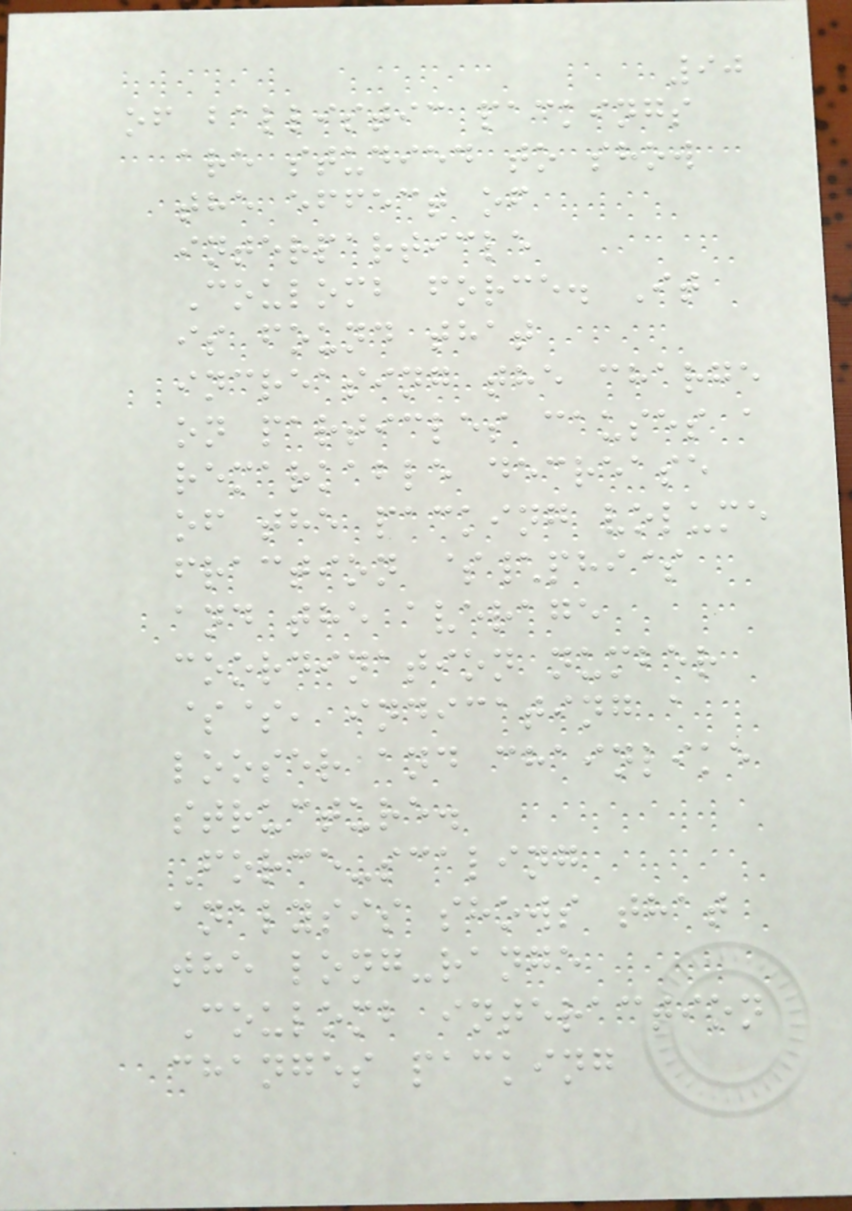90
of ballistic packings
are studied to show
the effect of
interparticle
Coulomb force. It
is found that
increasing the charge
on particles causes a
remarkable decrease
of the packing volume
fraction $\phi$
and the average
coordination number
$$, indicating a
looser and chainlike
structure.
Force-scaling
analysis shows that
the long-range
Coulomb interaction
changes packing
